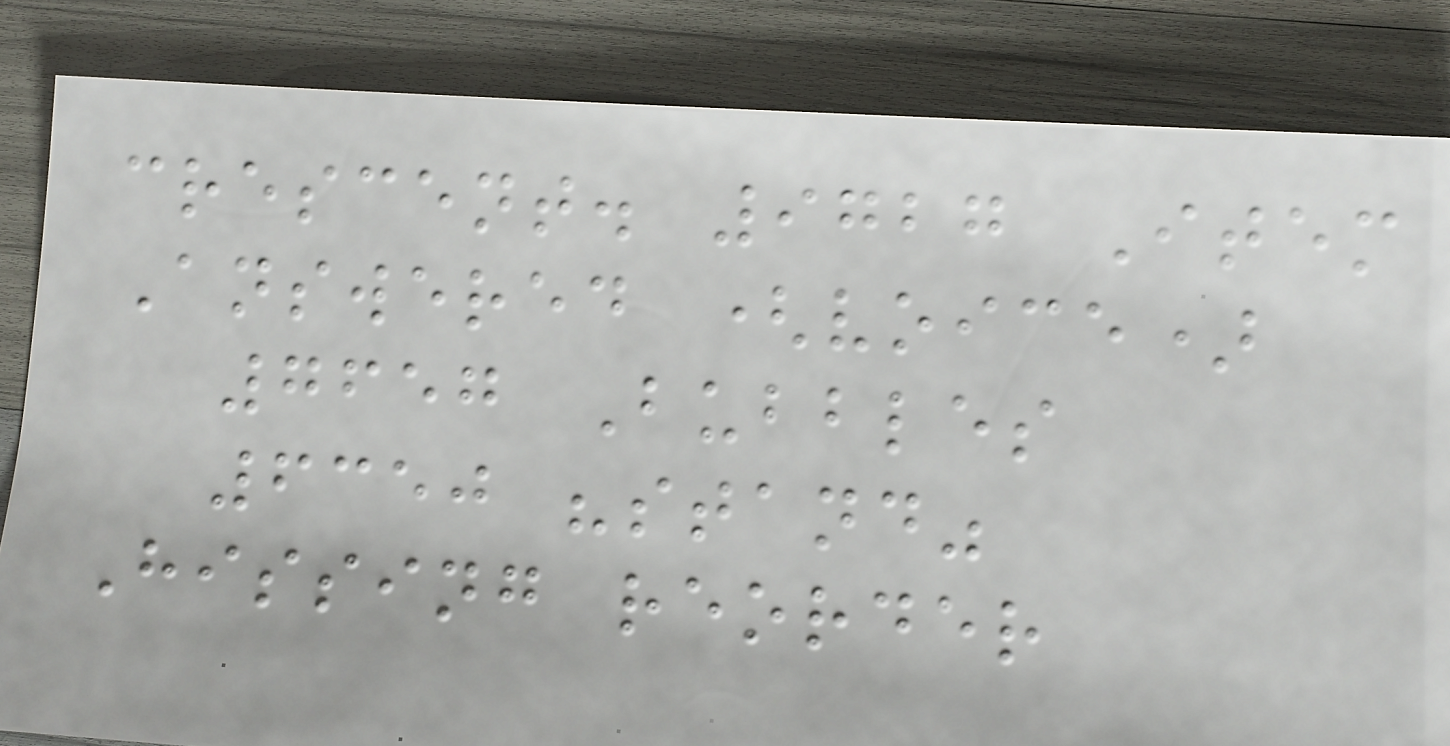crescent. 9727 Item
Answered (voice)
7657 Bubbles
6350 "stand"
Hissing reorder
